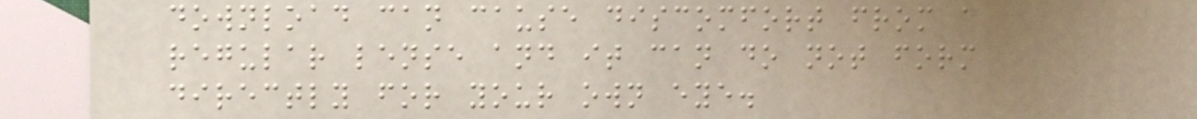download can cause discomfort from a
regular lense and it can do not form
directly for your own eye.
